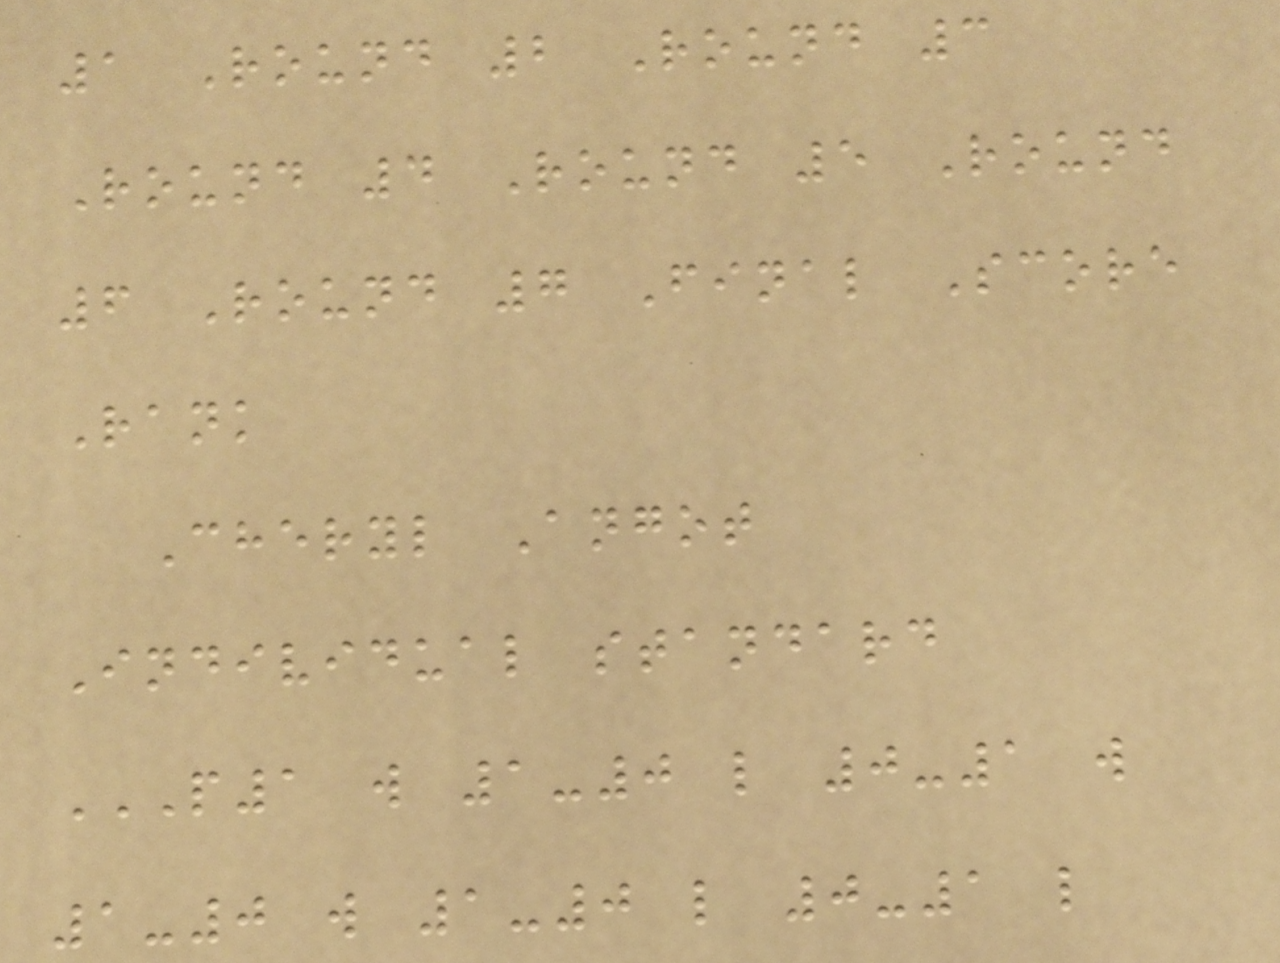1 Round 2 Round 3
Round 4 Round 5 Round
6 Round 7 Final Score
Rank
Cheryl Angot
Individual standard
P1 W 1-0 L 0-1 W
1-0 W 1-0 L 0-1 L
